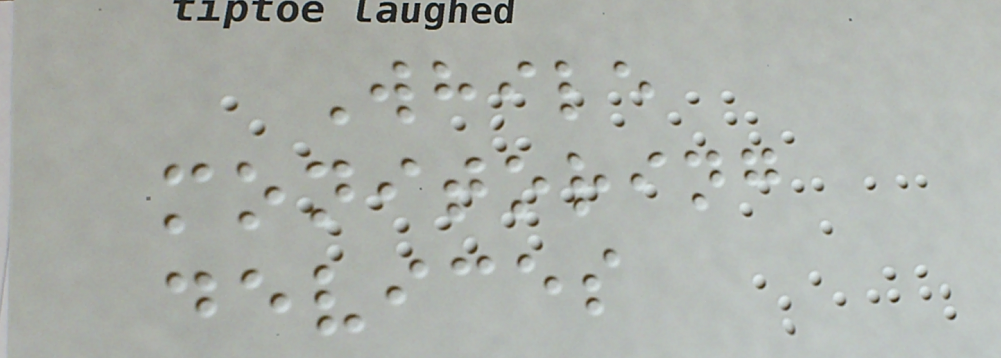While
monitoring
devices
